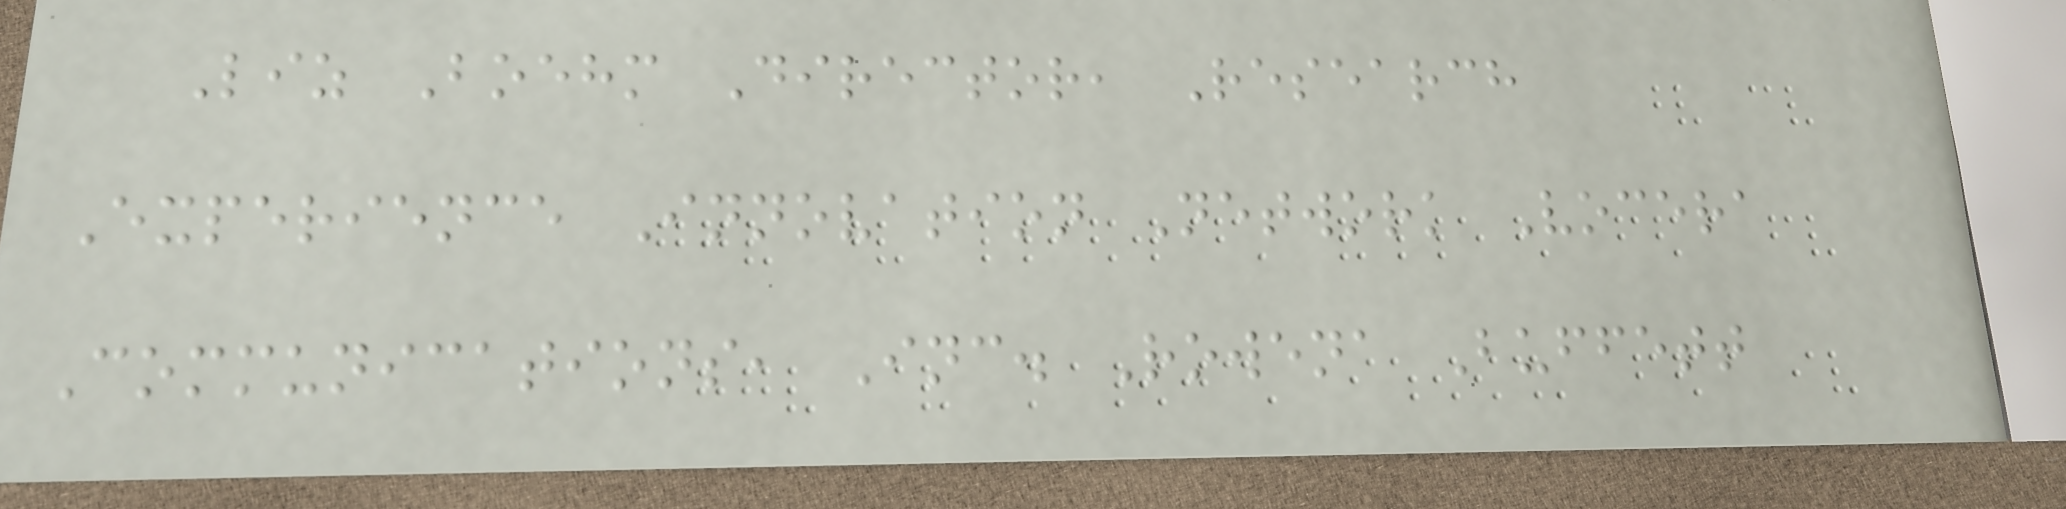Liz Boehm Director, Research
Experience Innovation Network Vocera
Communications, Inc. Rowena Buffett
